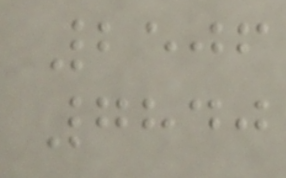2506
7840
